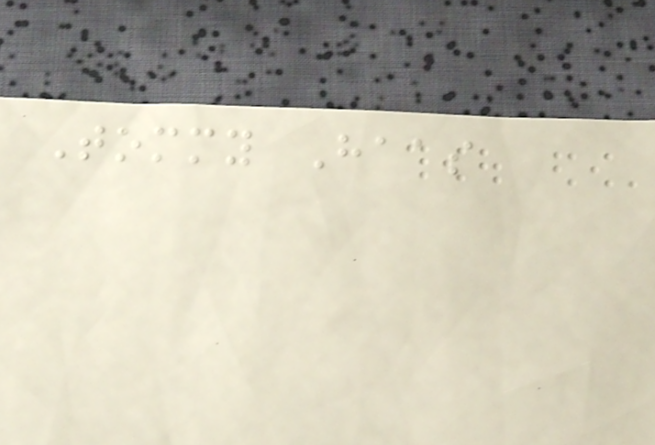Tommy Haas
